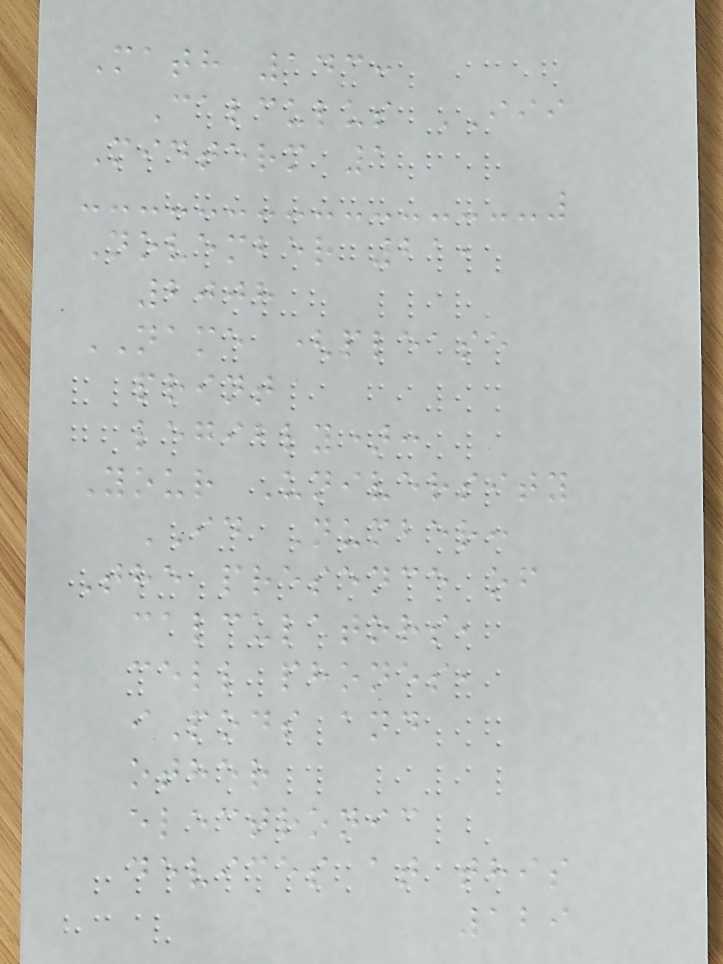Math 143:
Calculus III
Midterm 1
November 21,
2008
NAME (please
print
legibly):
Your University
ID Number:
The presence of
calculators,
cell phones,
iPods and
other
electronic
devices at this
129
